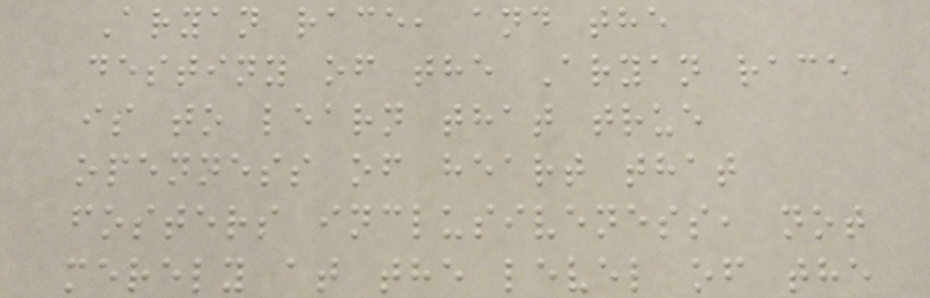Aryan race, and the
destiny of the Aryan race
is to learn that true
openness of heart that
fosters inclusiveness, not
merely at the level of the
